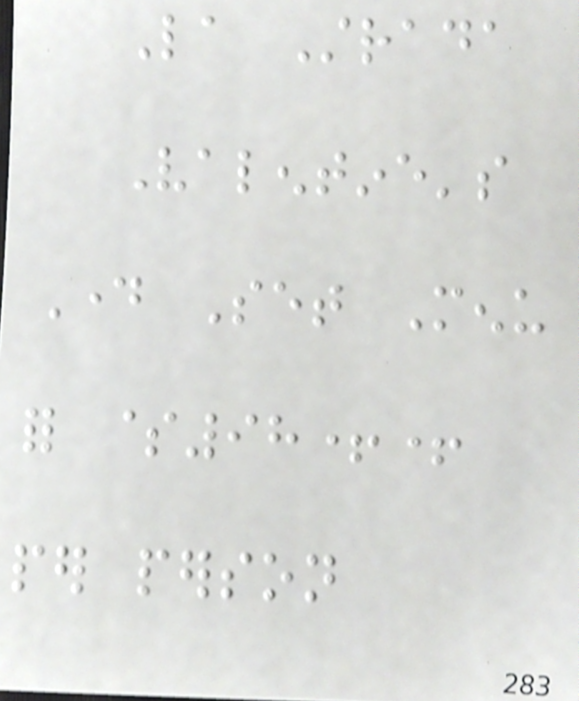La Strada
Valentine's
Day Set Menu
for $98++
per person
